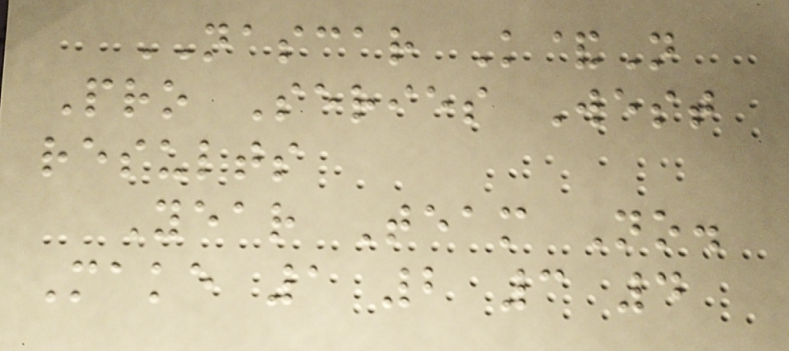NASCAR K&N
Pro Series West
results
Year Team No.
Make 1 2 3 4
